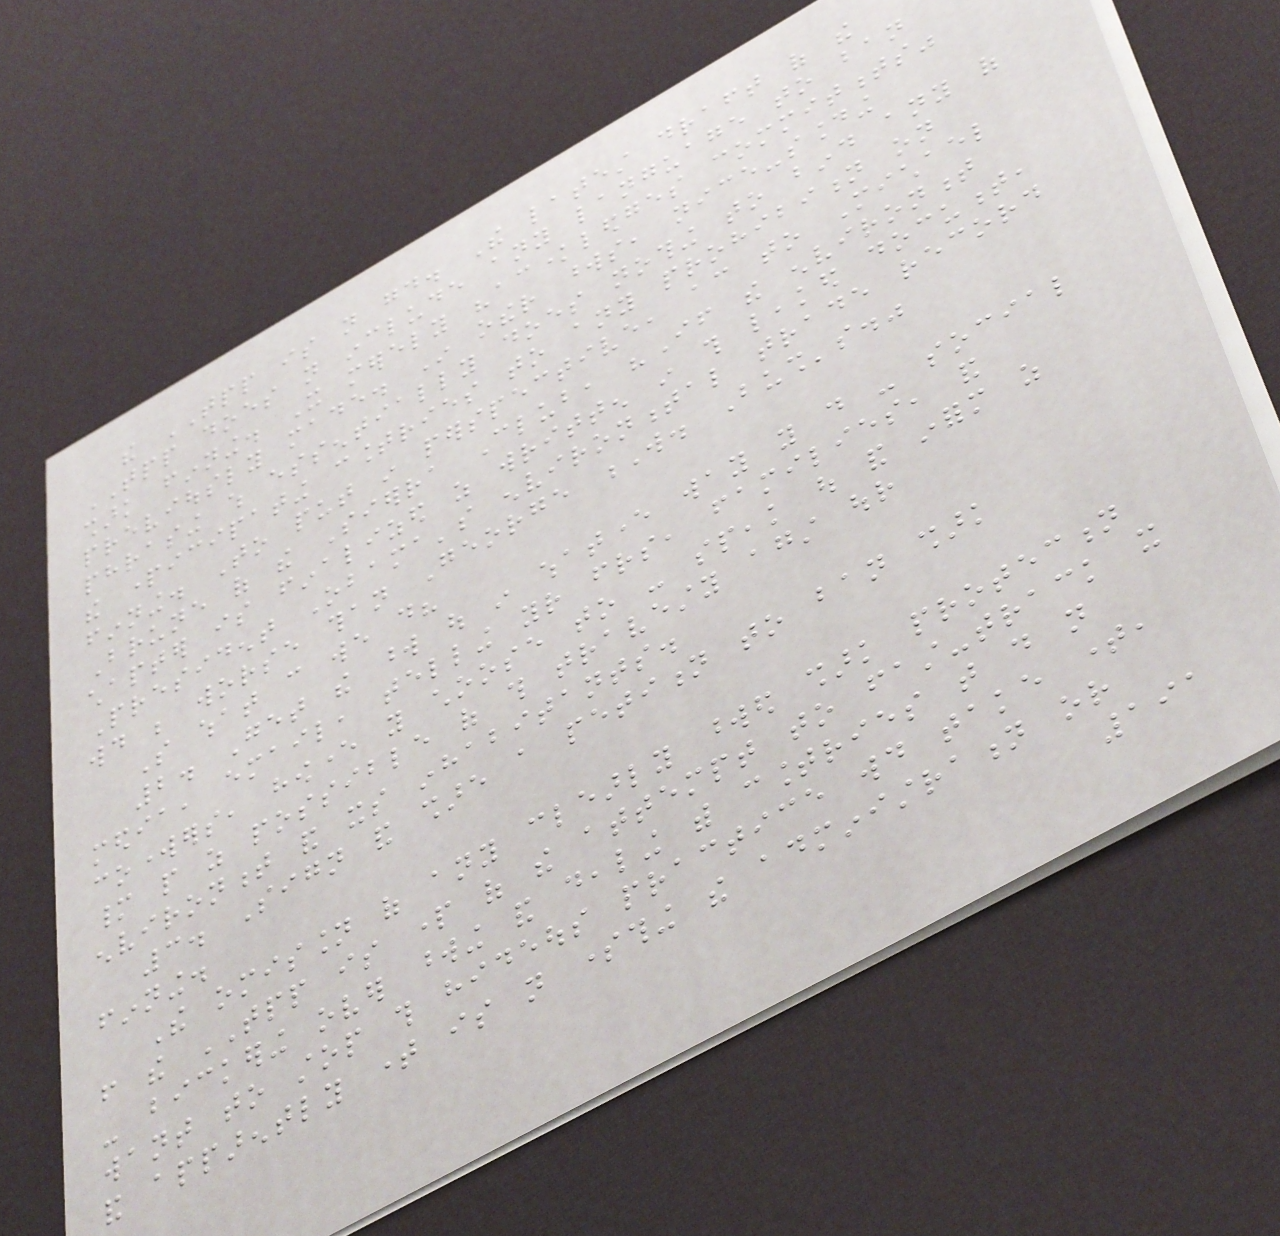the TPP is not good. The latest draft of the
TPP does not include any language to ban
shark finning. It merely "acknowledges commitments"
previously made. In other words, nice-sounding
phrasing which essentially does nothing to bind any of
the participating countries to any prohibition on
finning. To put in perspective, according to Michael
Brune of the Sierra Club, "If the environment
chapter is finalized as written in this leaked document,
President Obama's environmental trade record
would be worse than George W. Bush's."
So what can we do?
2. Get the word out in whatever way you do - social
media, email, telling your friends, families, and
coworkers, however you choose to - speak out and inform as
many people as possible of this travesty against our
environment and its inhabitants.
3. Sign and share a petition to ban shark
finning.
The omission of any clearly worded shark protection
from the TPP is part of the attempt to fast-track it
- bickering over wording and dealing with countries that do not
want to stop this hideous practice would take time,
and apparently time is not something the administration or
191
